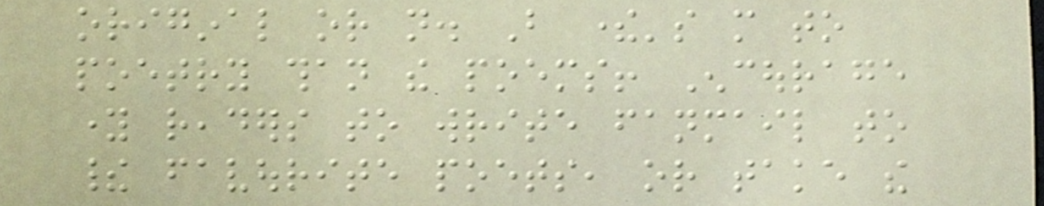original or not. But there's more to
poetry than the poems! Encourage
young readers to write fanmail to
their favourite poets, or take the
